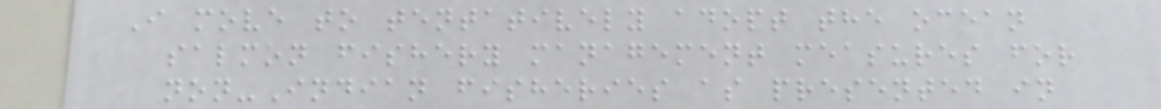I move to tentatively adopt the ocean
salmon fishery management measures for
non-Indian fisheries as presented in
